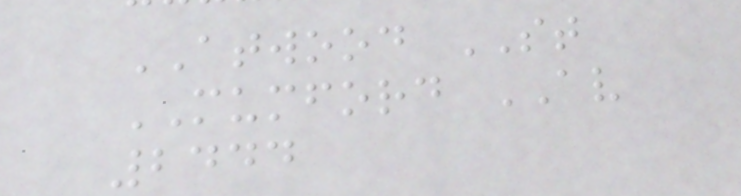ATWOOD ST
MUMFORD AV
2444
